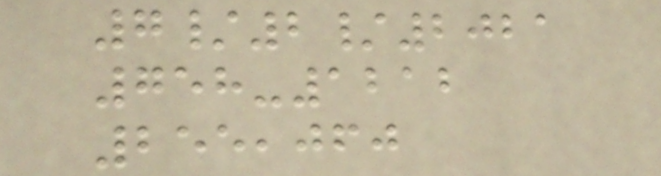7/2/2021
758-1212
255,060
